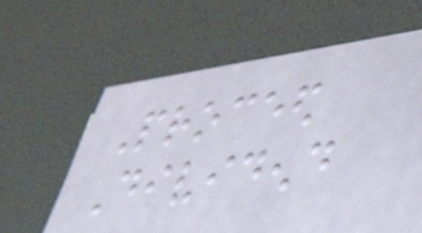Proceed
Dividend
